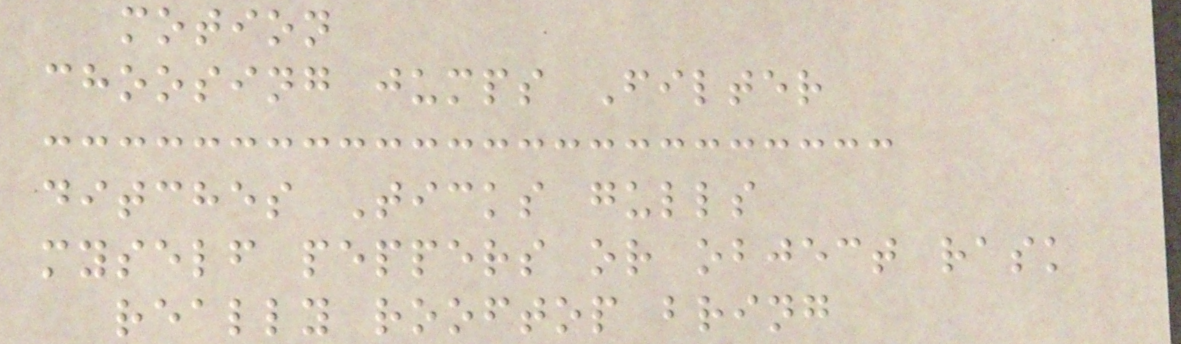motion
choosing jumps Filter
ditches Ticks gulls
myself peppers or object rask
really rooftop bring
